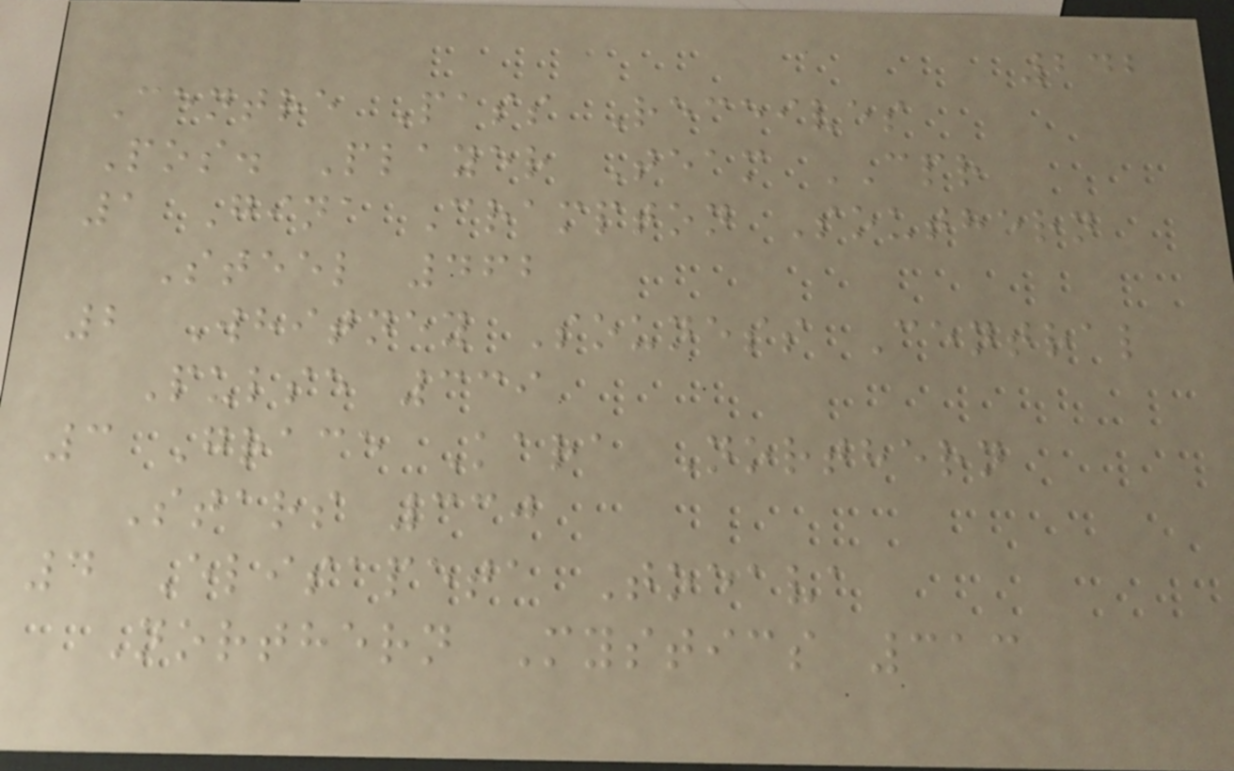242
Centre Pass Receives
Pos. Player Team CPR
1 Gina Crampton Southern
Steel 462
2 Whitney Souness Central
Pulse 339
3 Grace Kara Northern
Stars 330
4 Elisapeta Toeava
Northern Mystics 313
